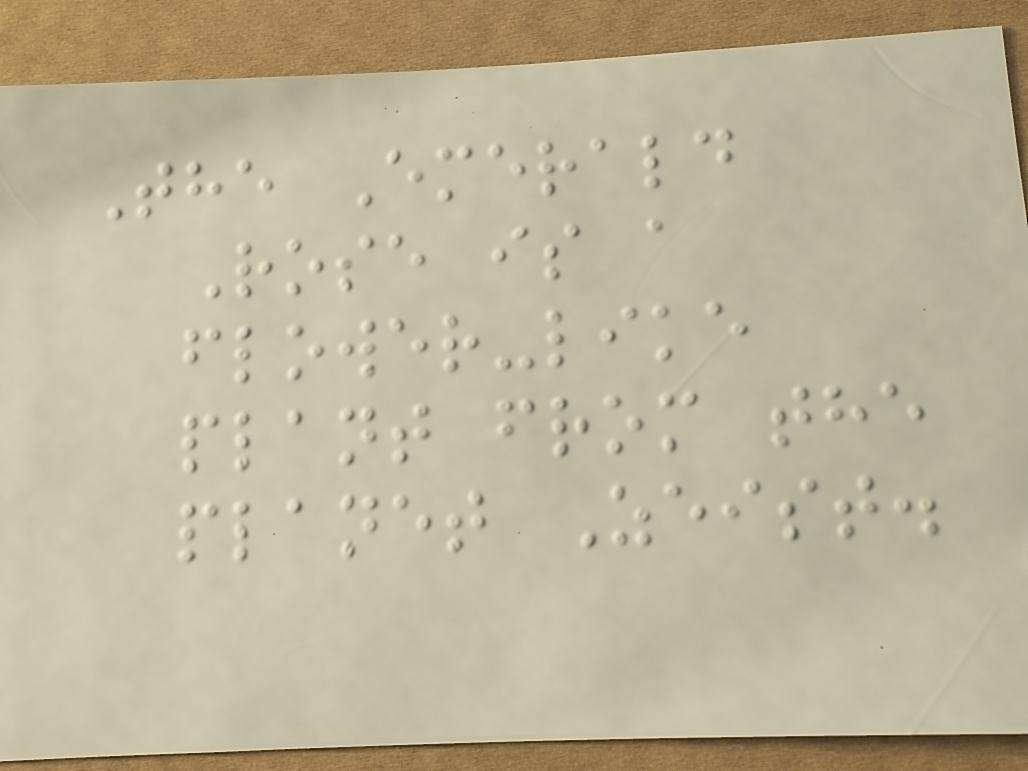The Emerald
Rose is a
flower-like
plant from the
planet Zeist.
